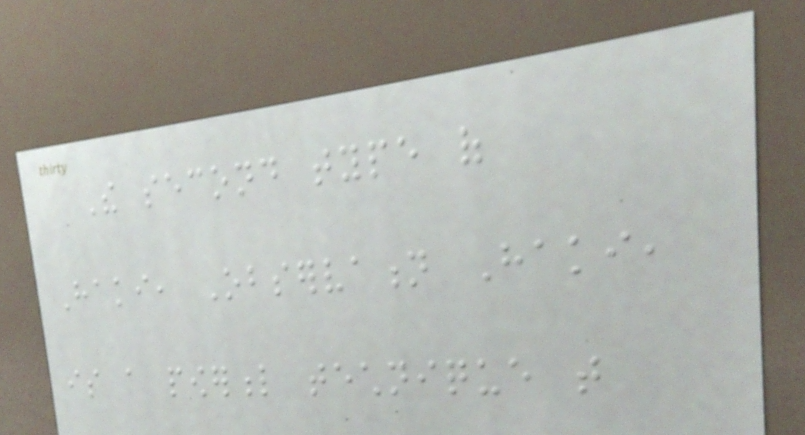The second type of
Haki, Observation Haki,
is a powerful technique that
